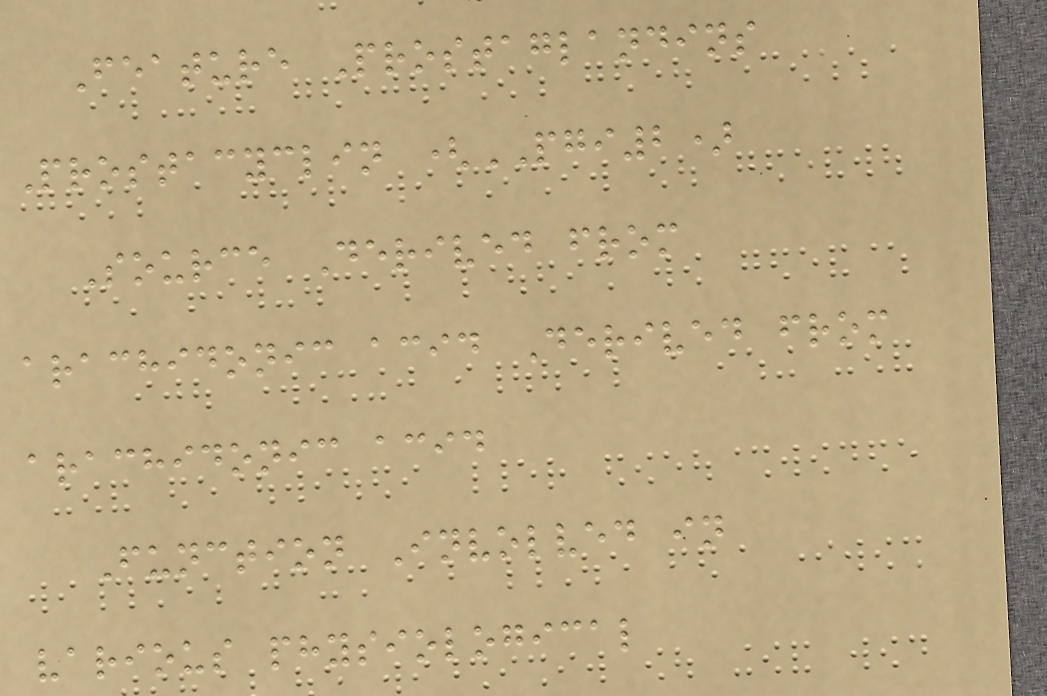Feature Prostaglandins
Prostacyclin (PGI2)
Source Derived from
arachidonic acid Derived from
arachidonic acid
Function Involved in
various physiological
